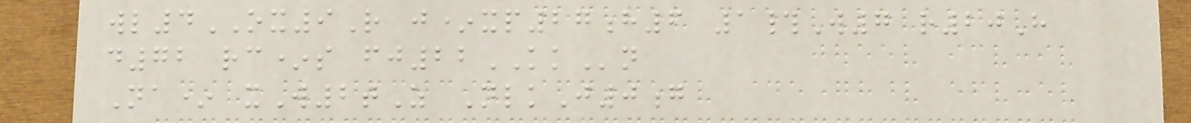wl4OX9R j*xp27h6 1#W7 r20H
d72 rc*s fj22KKn
Na* xW2tZ NlkJ0g
